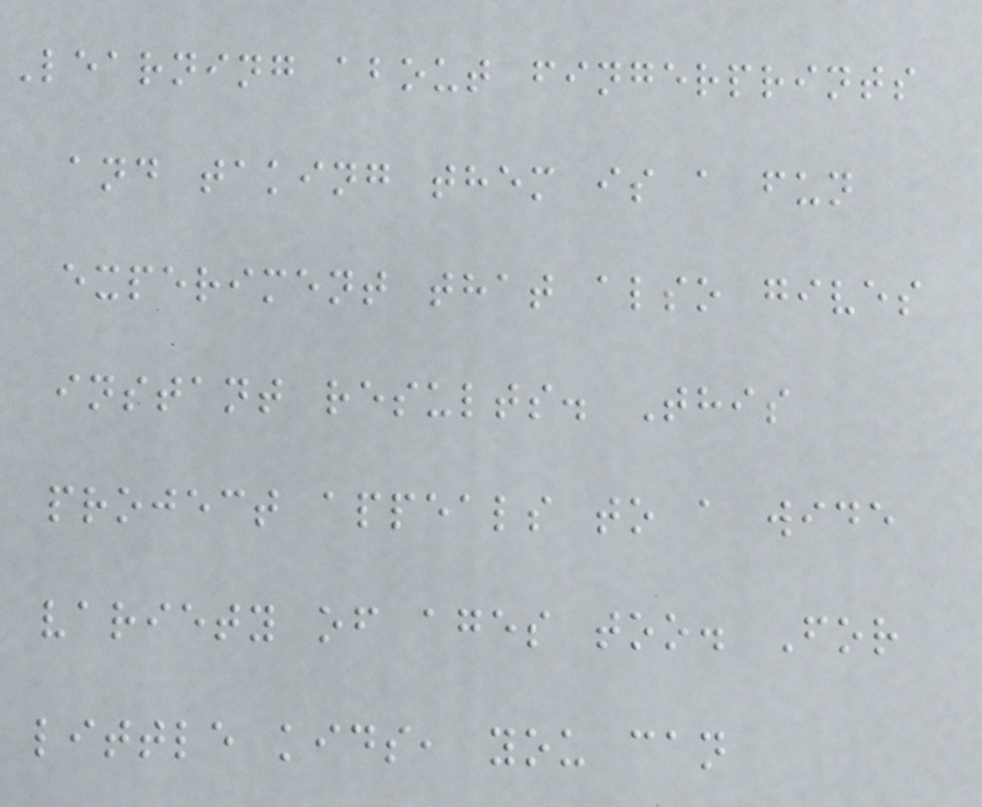Learning about fingerprints
and taking them is a fun
experiment that also gives
instant results. This
project appeals to a wide
variety of ages too. For
little kids, you can
